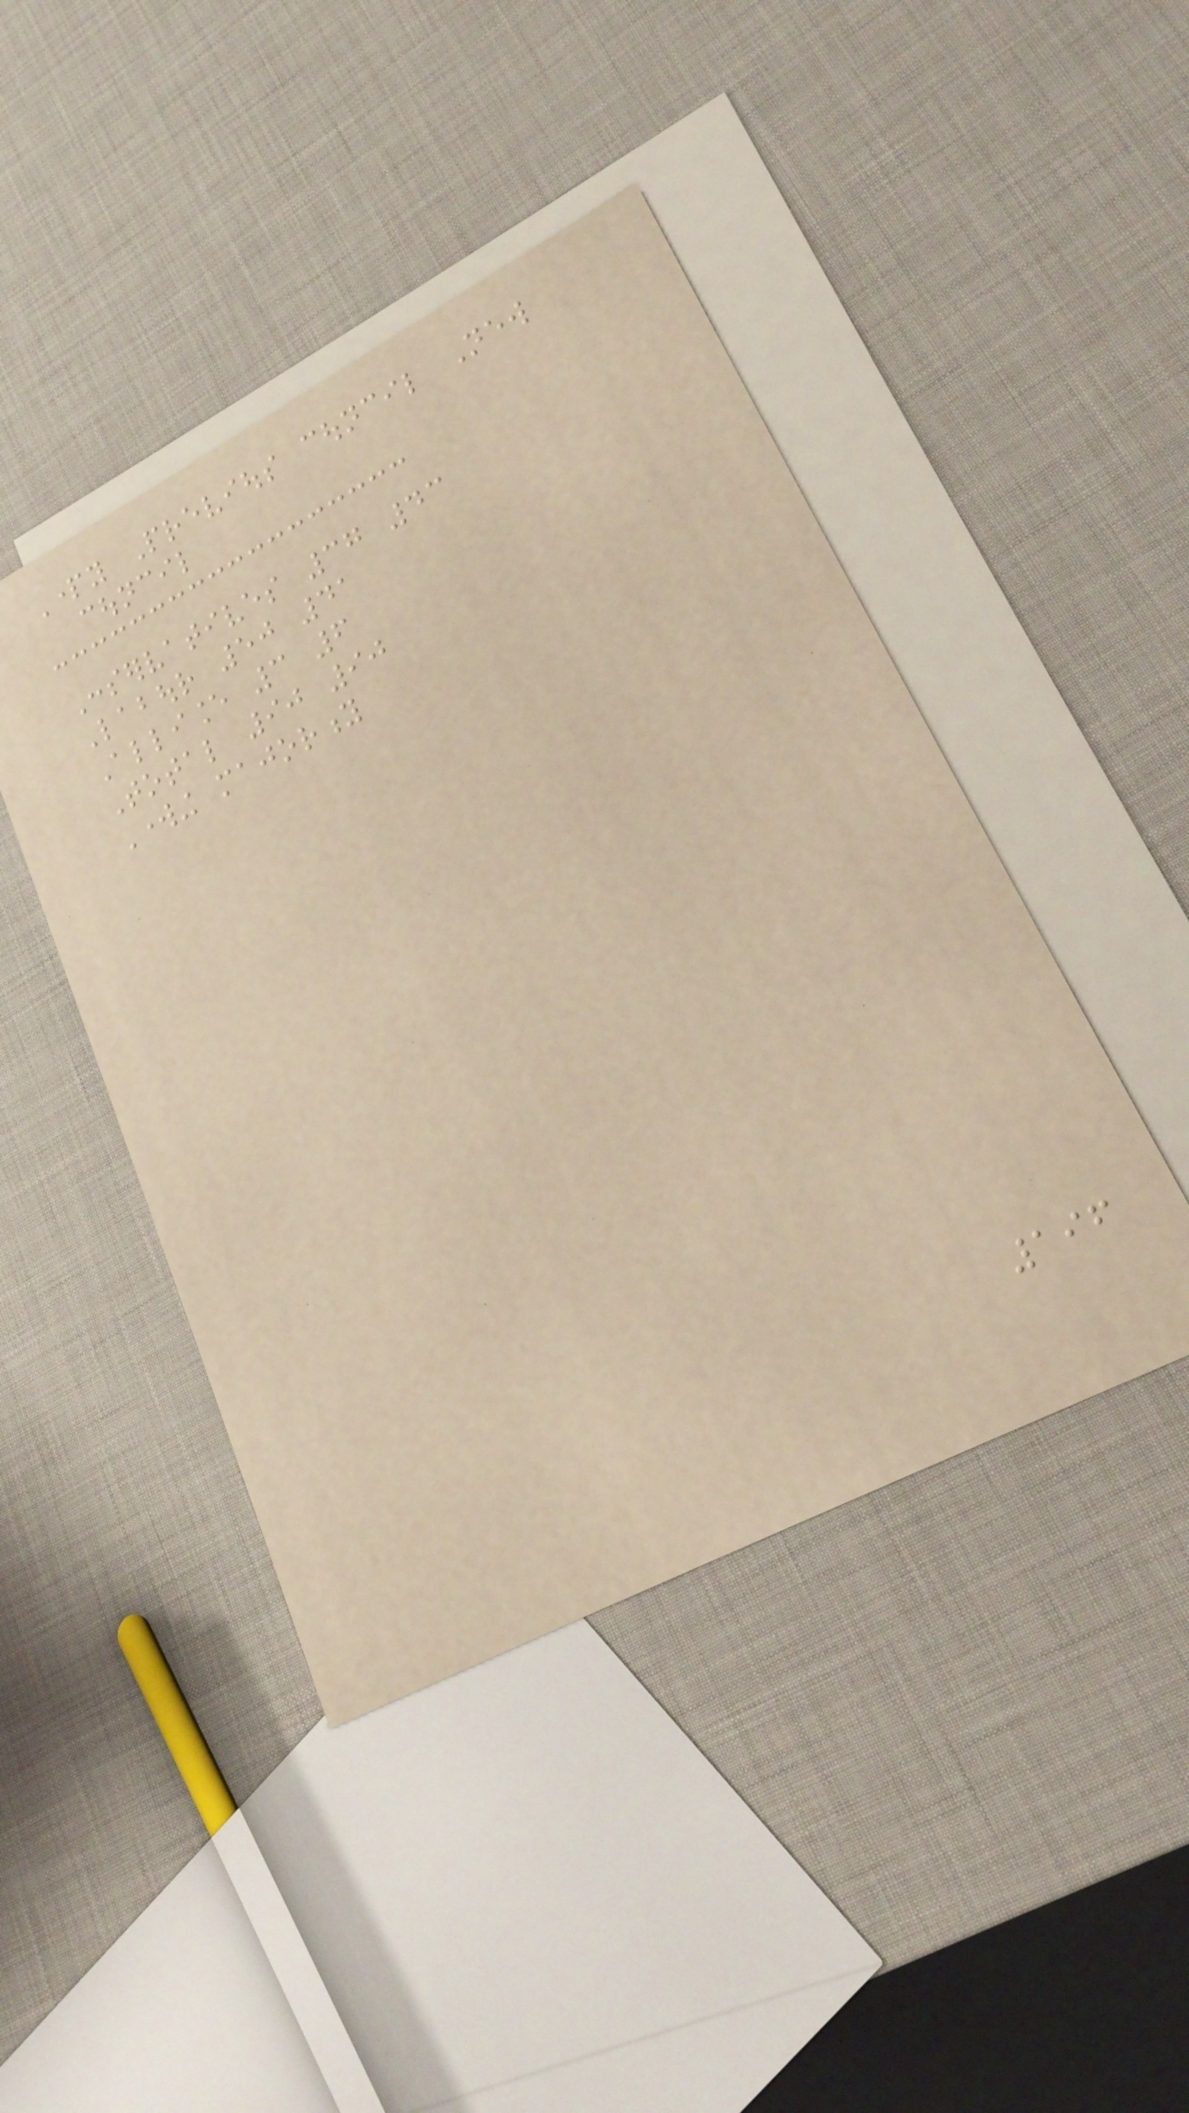Party Previous council New
council
Conservatives 37 43
Labour 50 41
Alliance 3 6
Total 90 90
Working majority
196
